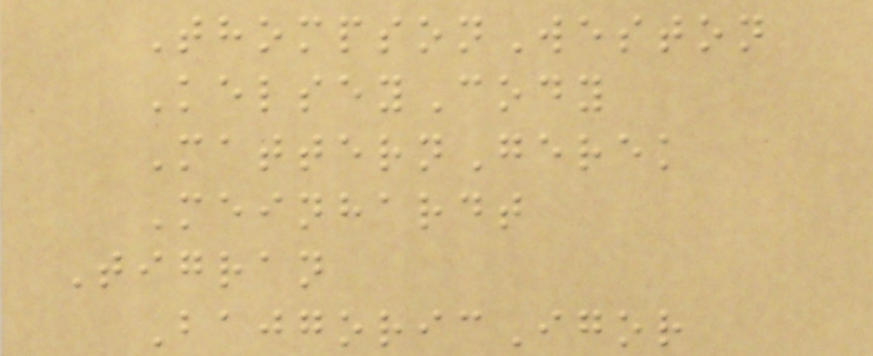ThompsonWeston
KelseyCody
MatternGerek
Meinhardt
Tigran
BajgoricIgor
